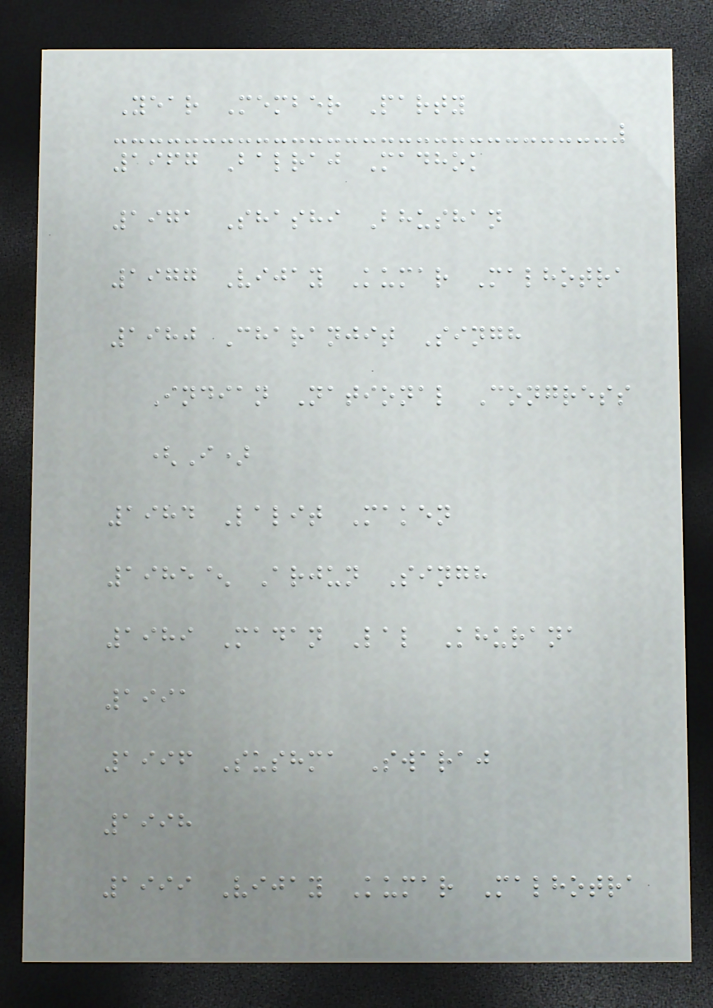Year Member Party
1967 Balraj Madhok
1971 Shashi Bhushan
1977 Vijay Kumar Malhotra
1980 Charanjit Singh
Indian National Congress
(I)
1984 Lalit Maken
1985^ Arjun Singh
1989 Madan Lal Khurana
1991
1996 Sushma Swaraj
1998
1999 Vijay Kumar Malhotra
